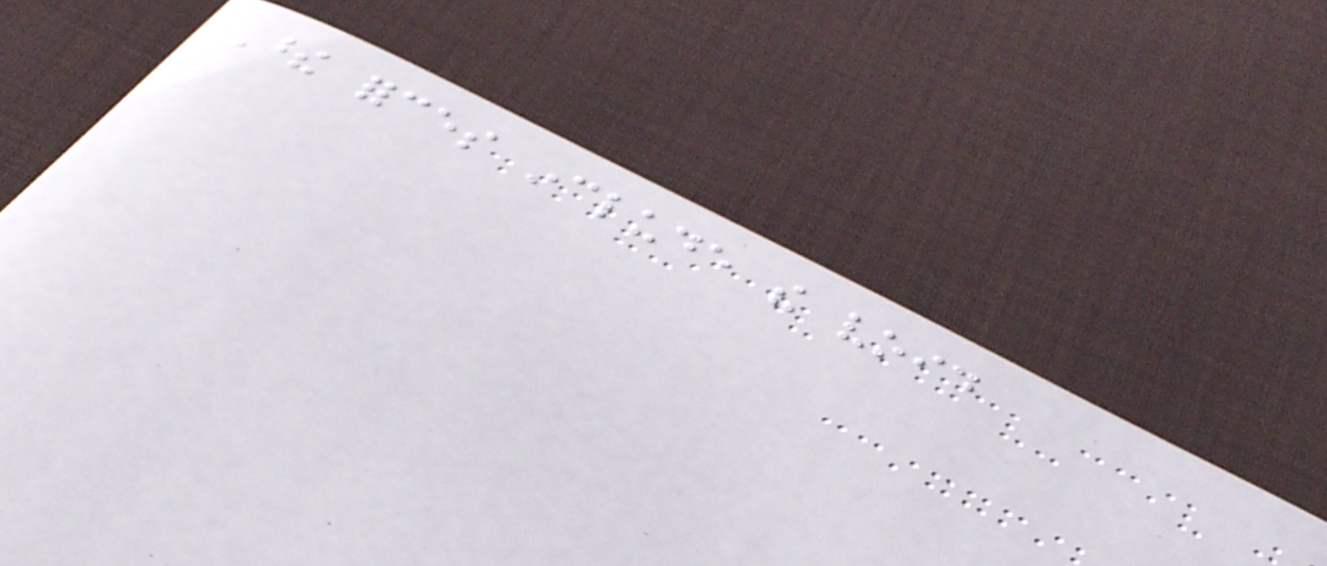These forces include the void
